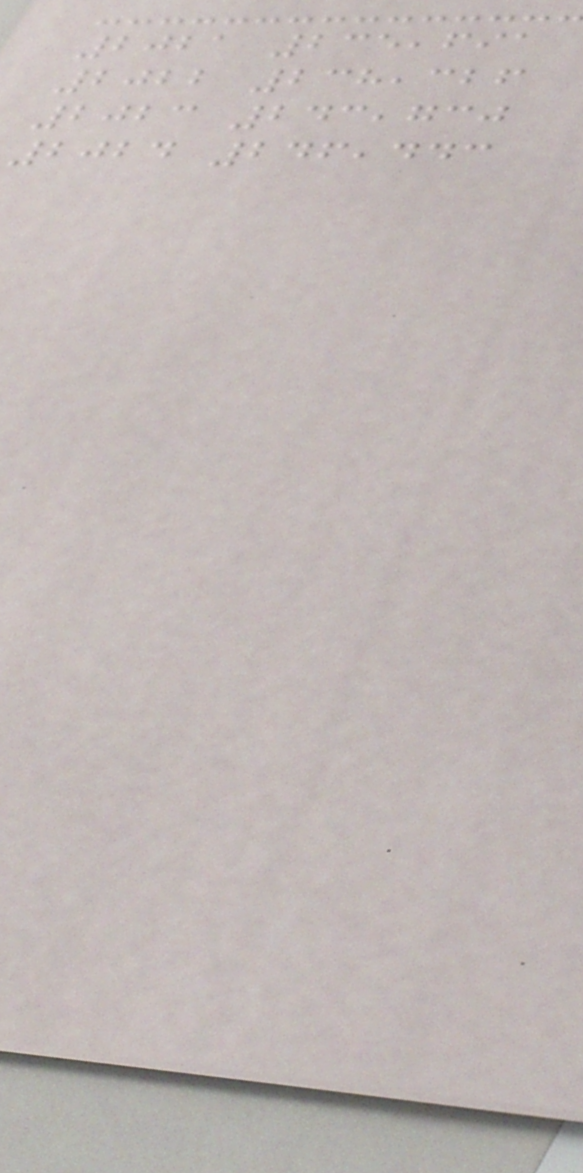2021 235,691
2022 238,326
2023 243,730
2024 246,443
